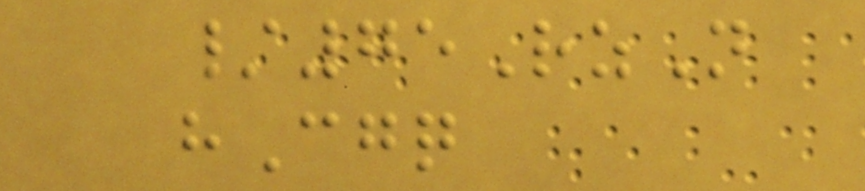/75RzN
hCgq
